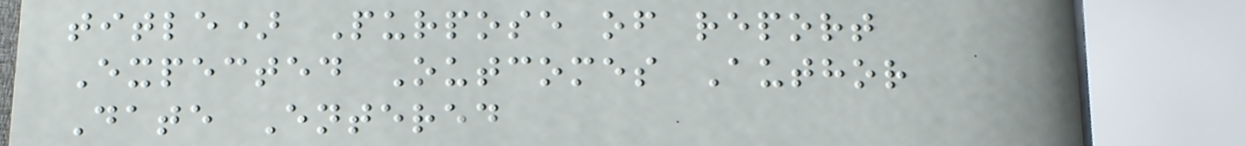title) Purpose of report
Expected Outcomes Author
Date Entered
